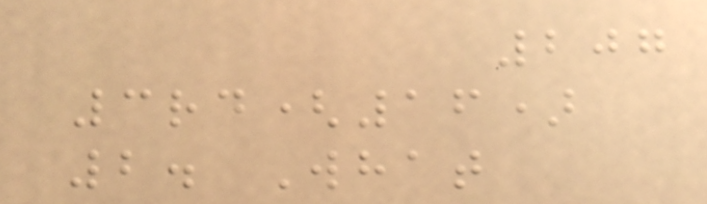207
3rd(16)
2. What
